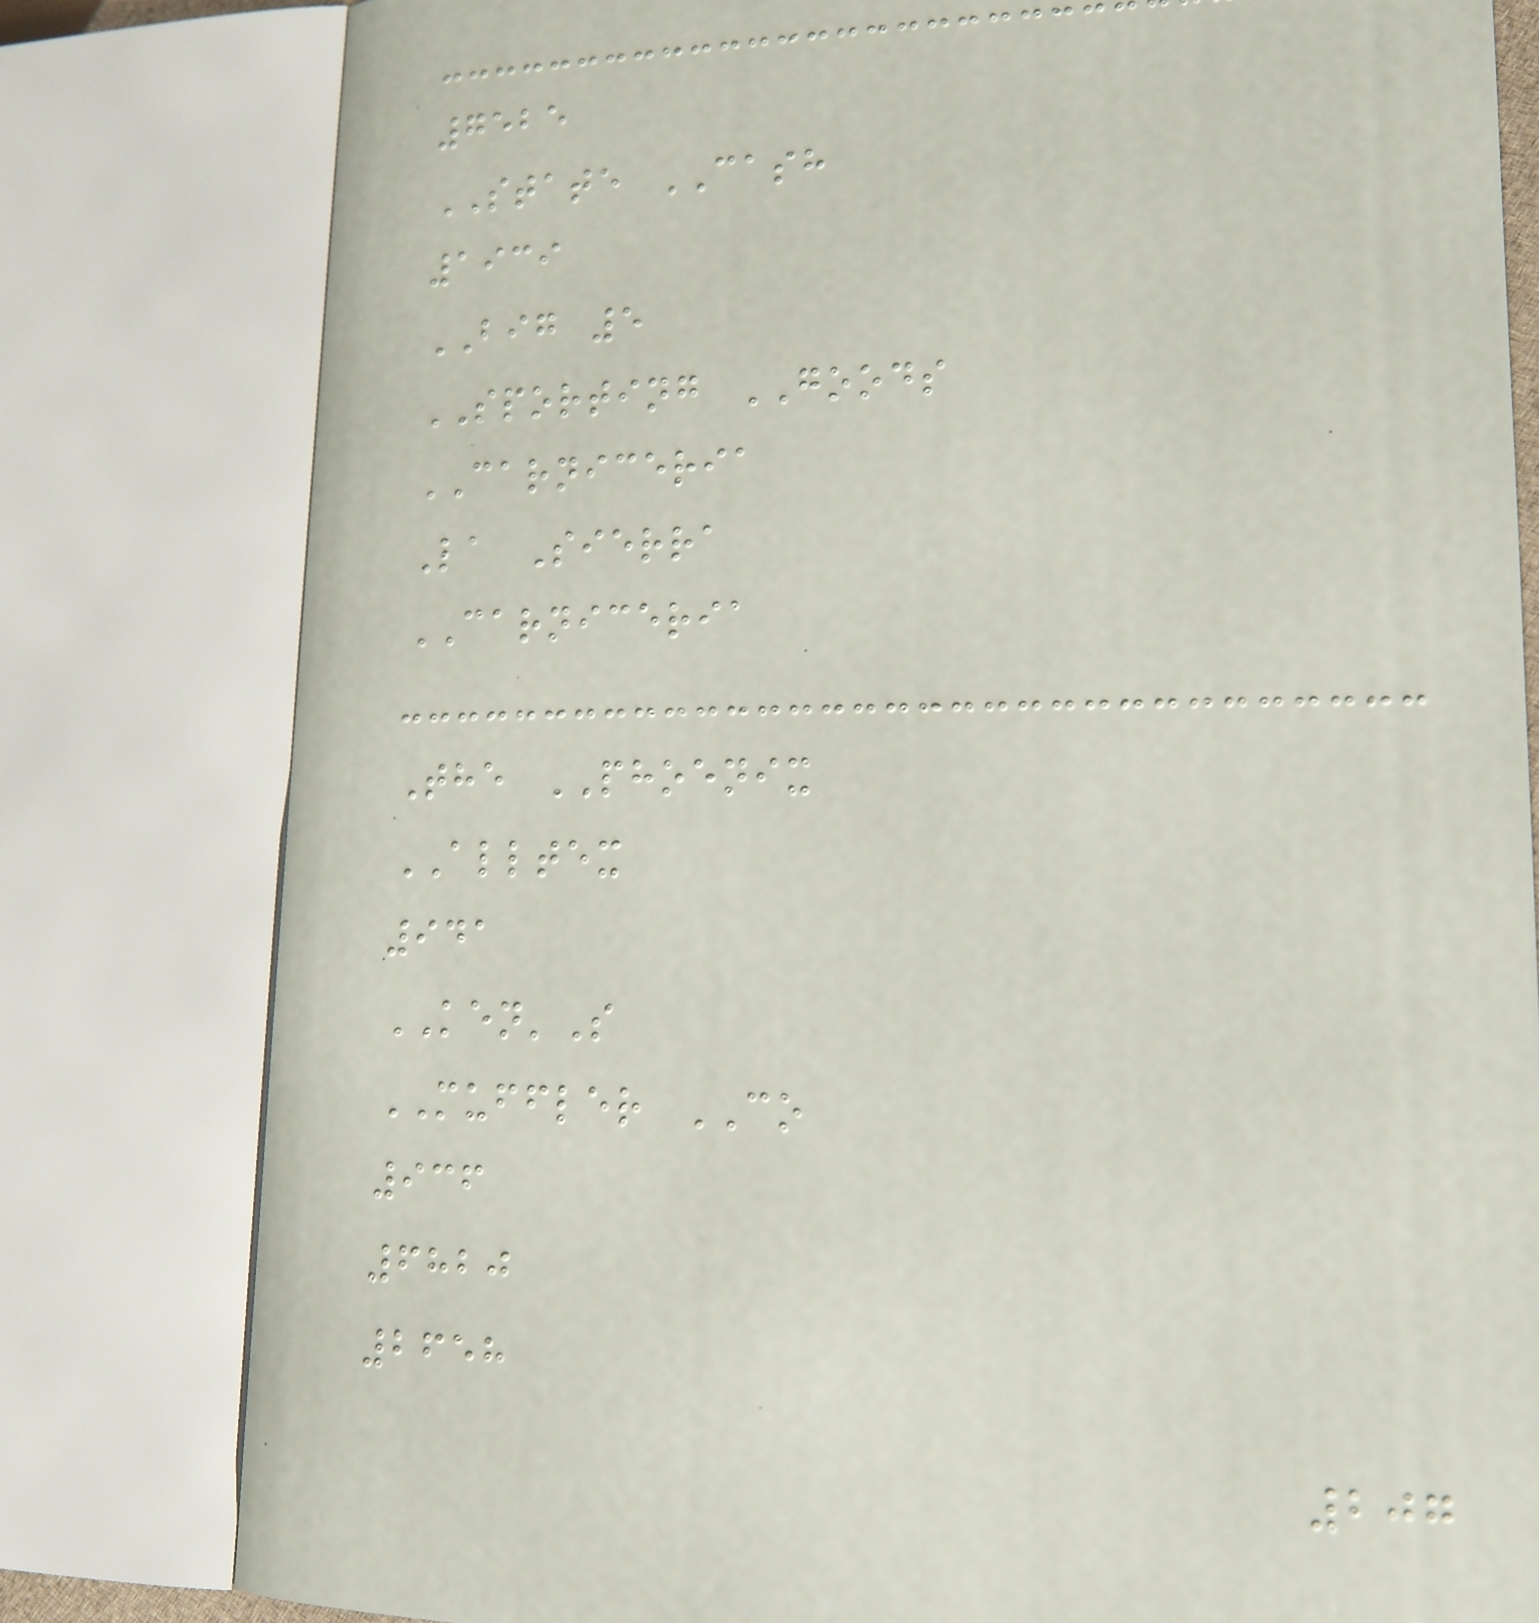7525
STATE CASH
1939
BIG 5
SPORTING GOODS
CARNICERIA
La Sierra
CARNICERIA
The PHOENIX
ALLTEX
941
KEN'S
MUFFLER CO
936
6820
2658
207
